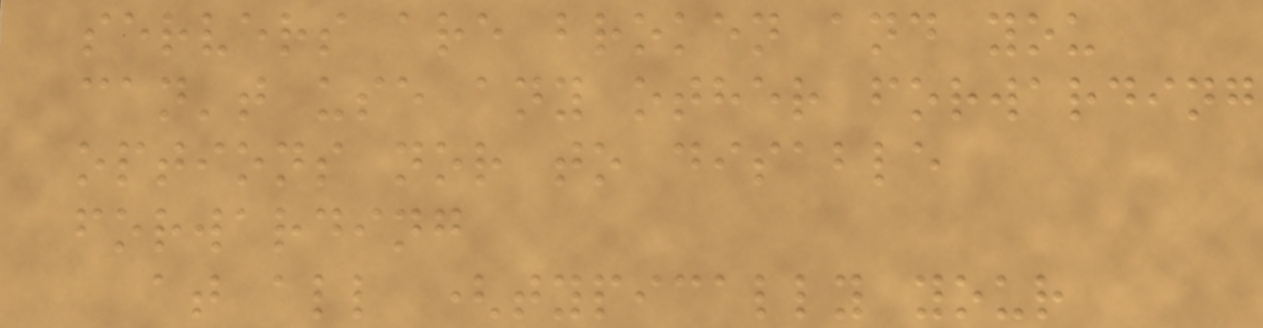servers are broken and you
can't use any other forwarding
options nor to disable
forwarding
at all (typically your
